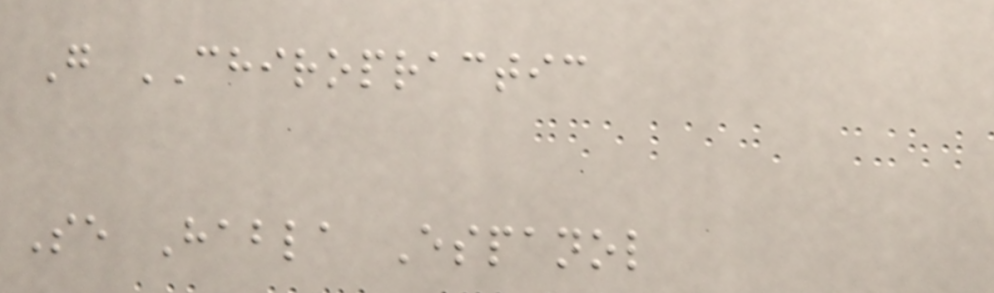G CHIROPRACTIC
Se Habla Espanol
